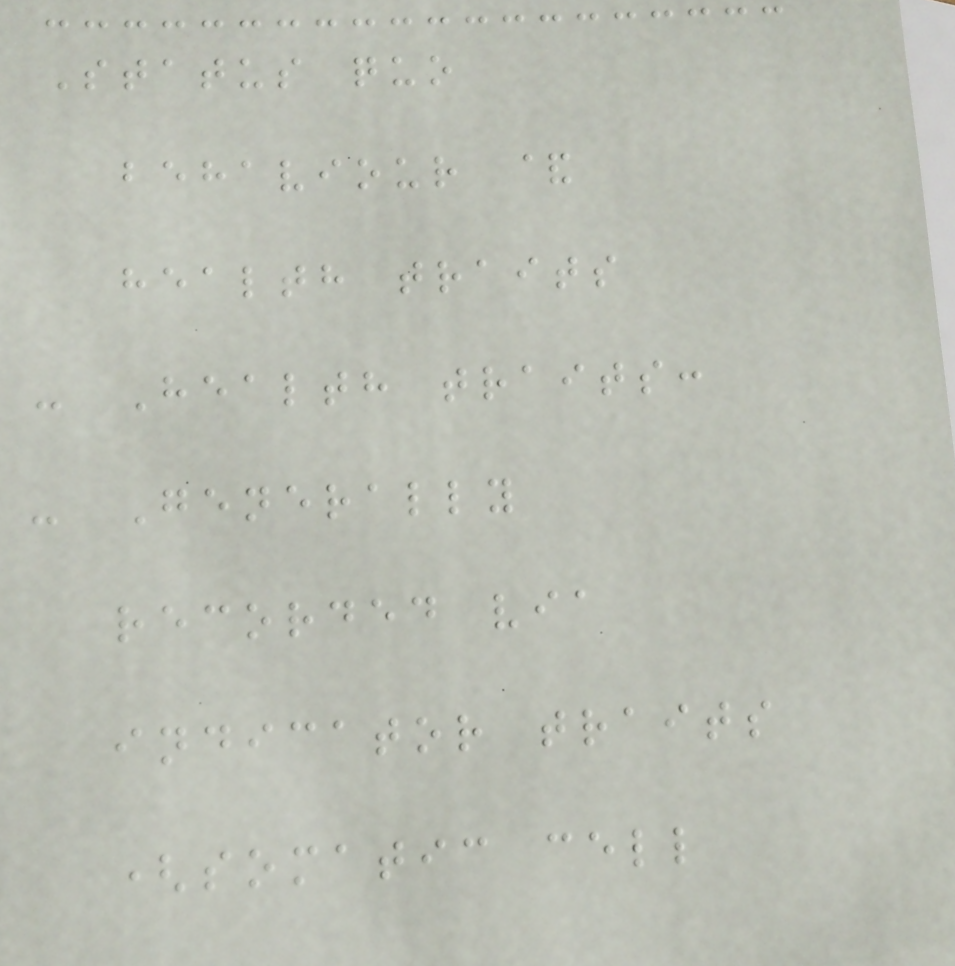Status quo
behaviour &
health traits
- Health traits:
- Generally
recorded via
indicator traits
(somatic cell
